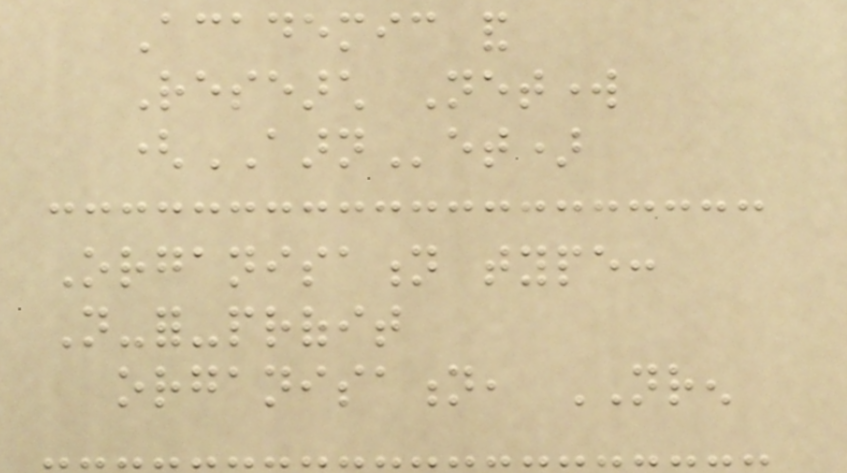Academic and
Research Network
(AARNet)
Organisation type:
Not-for-profit
organisation, NREN
